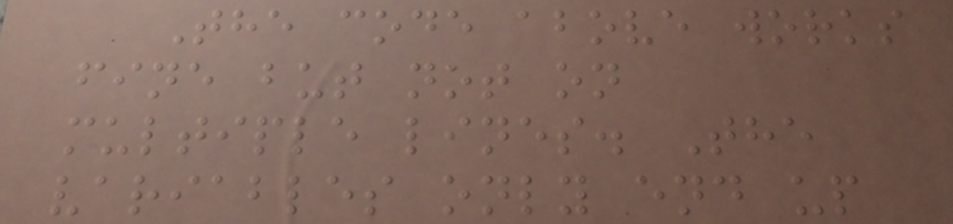The code above works
fine but not on
multiple lines. The
variables only end up
